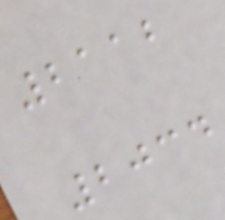2112
2034
